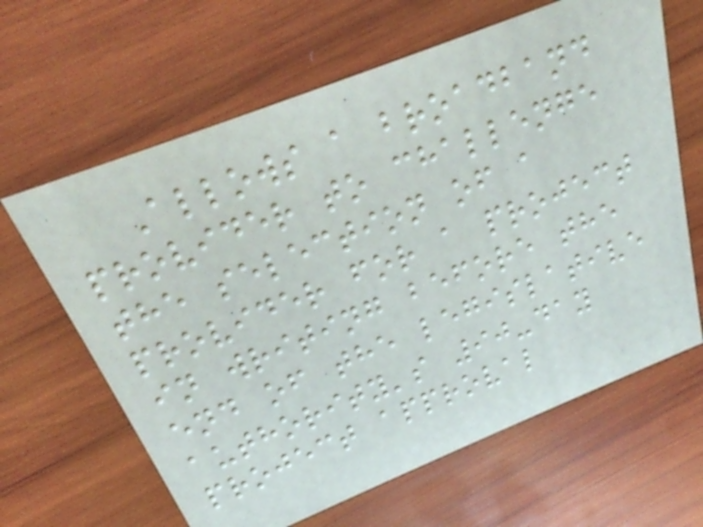Allows a broadband
provider to challenge
the selection of a
provider for a project
in writing before the
end of the legislative
authority's 90-day
project approval
